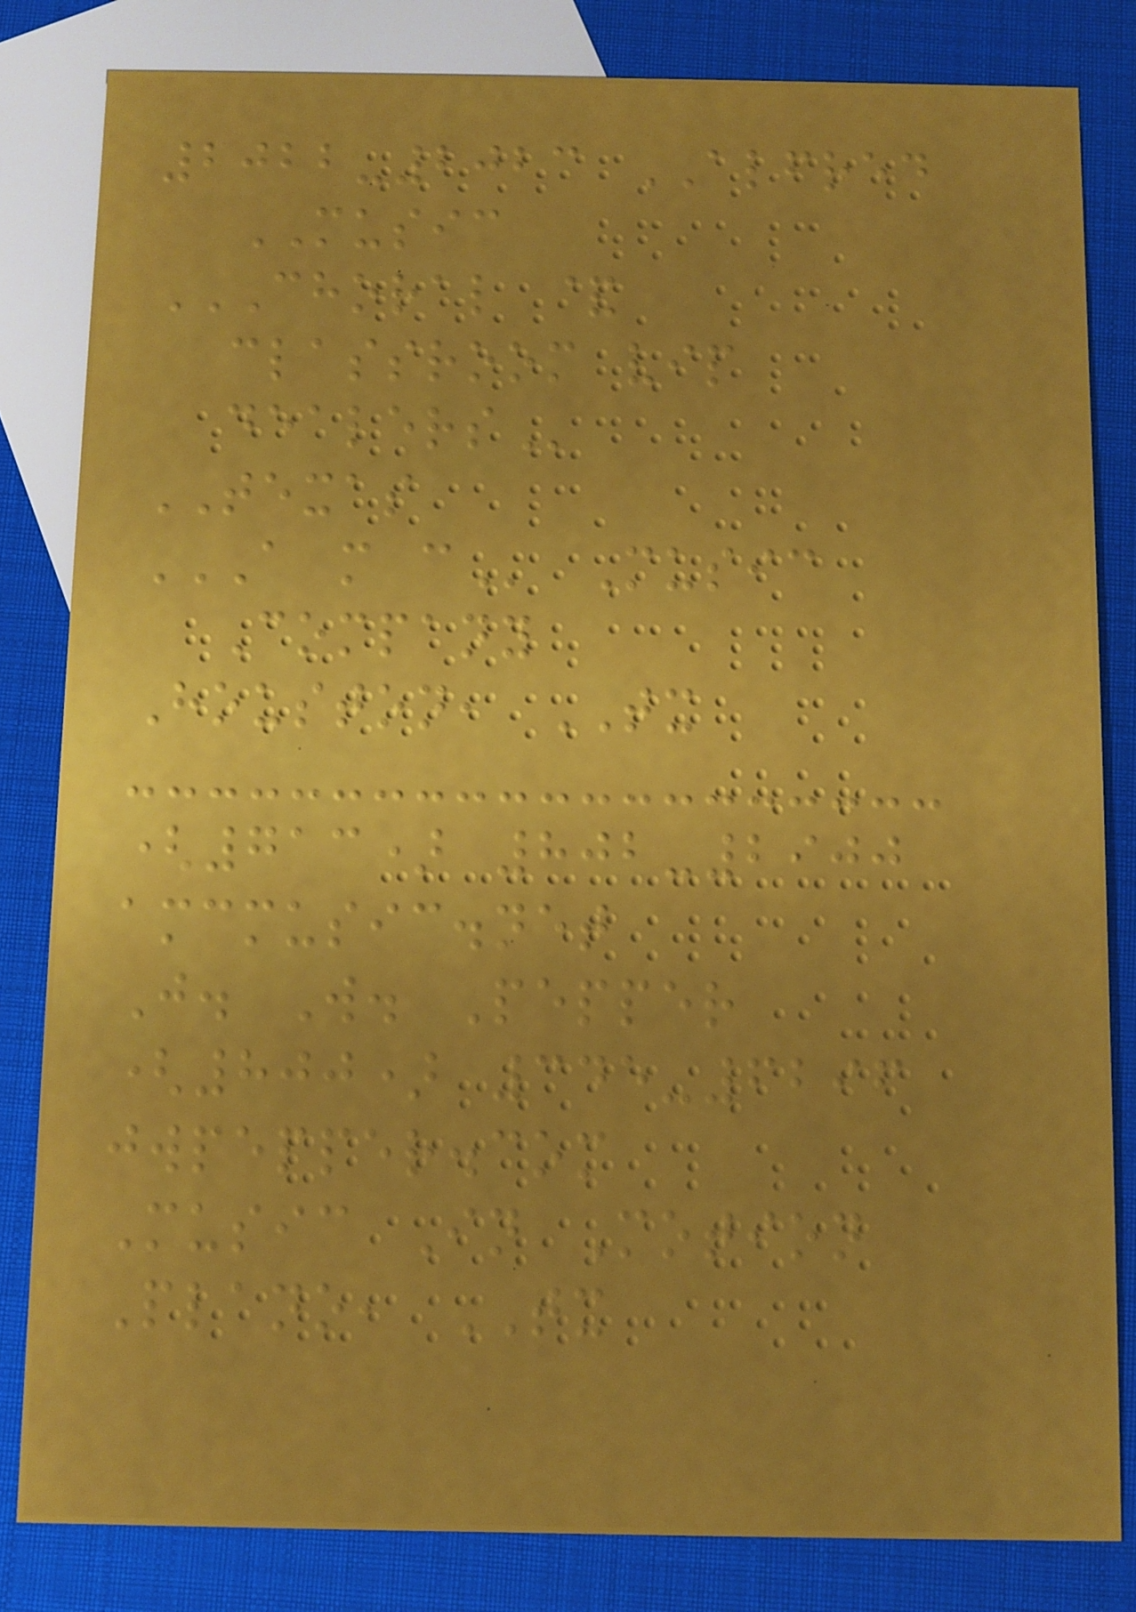2022-2023 ALFRED
MUSIC
CHORAL &
CLASSROOM VIP
DEALERS
TEXAS
A M C Music
Company
Houston, TX
(713) 802-2900
amcmusic.net
J. W. Pepper
(800) 345-6296
jwpepper.com
Music In Motion
Plano, TX
